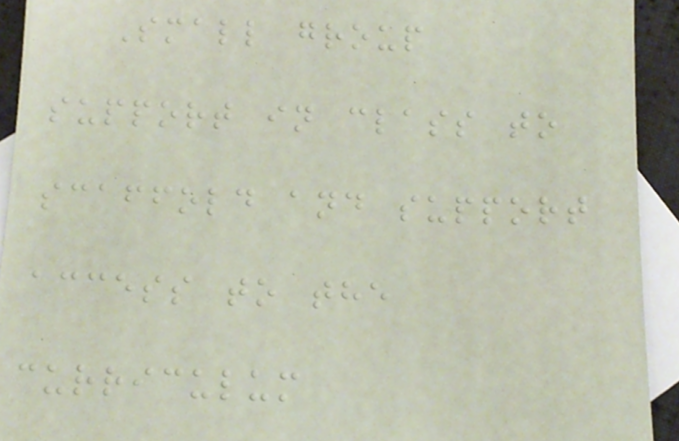Small group
support in class to
scaffold and support
access to the
curriculum
